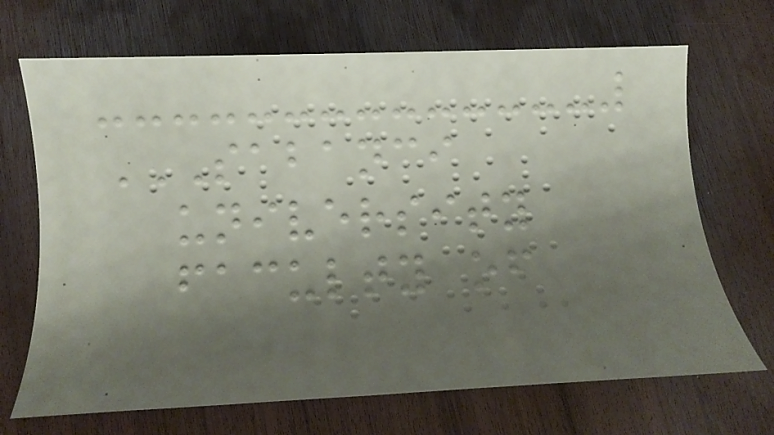SABANCI
UNIVERSITY
FACULTY OF
